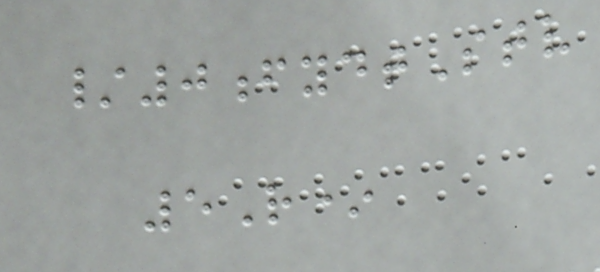/0fydtStv
5R*
